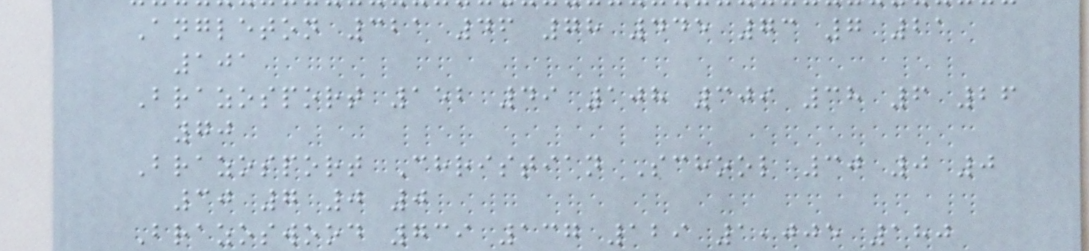Angleton 321 46 78 445 73 7 21
101
Brazosport 152 49 108 309 38 6 26
70
Brazosport Christian School 30 0 0
30 7 0 0
Brazoswood 739 137 129 1,005 180
